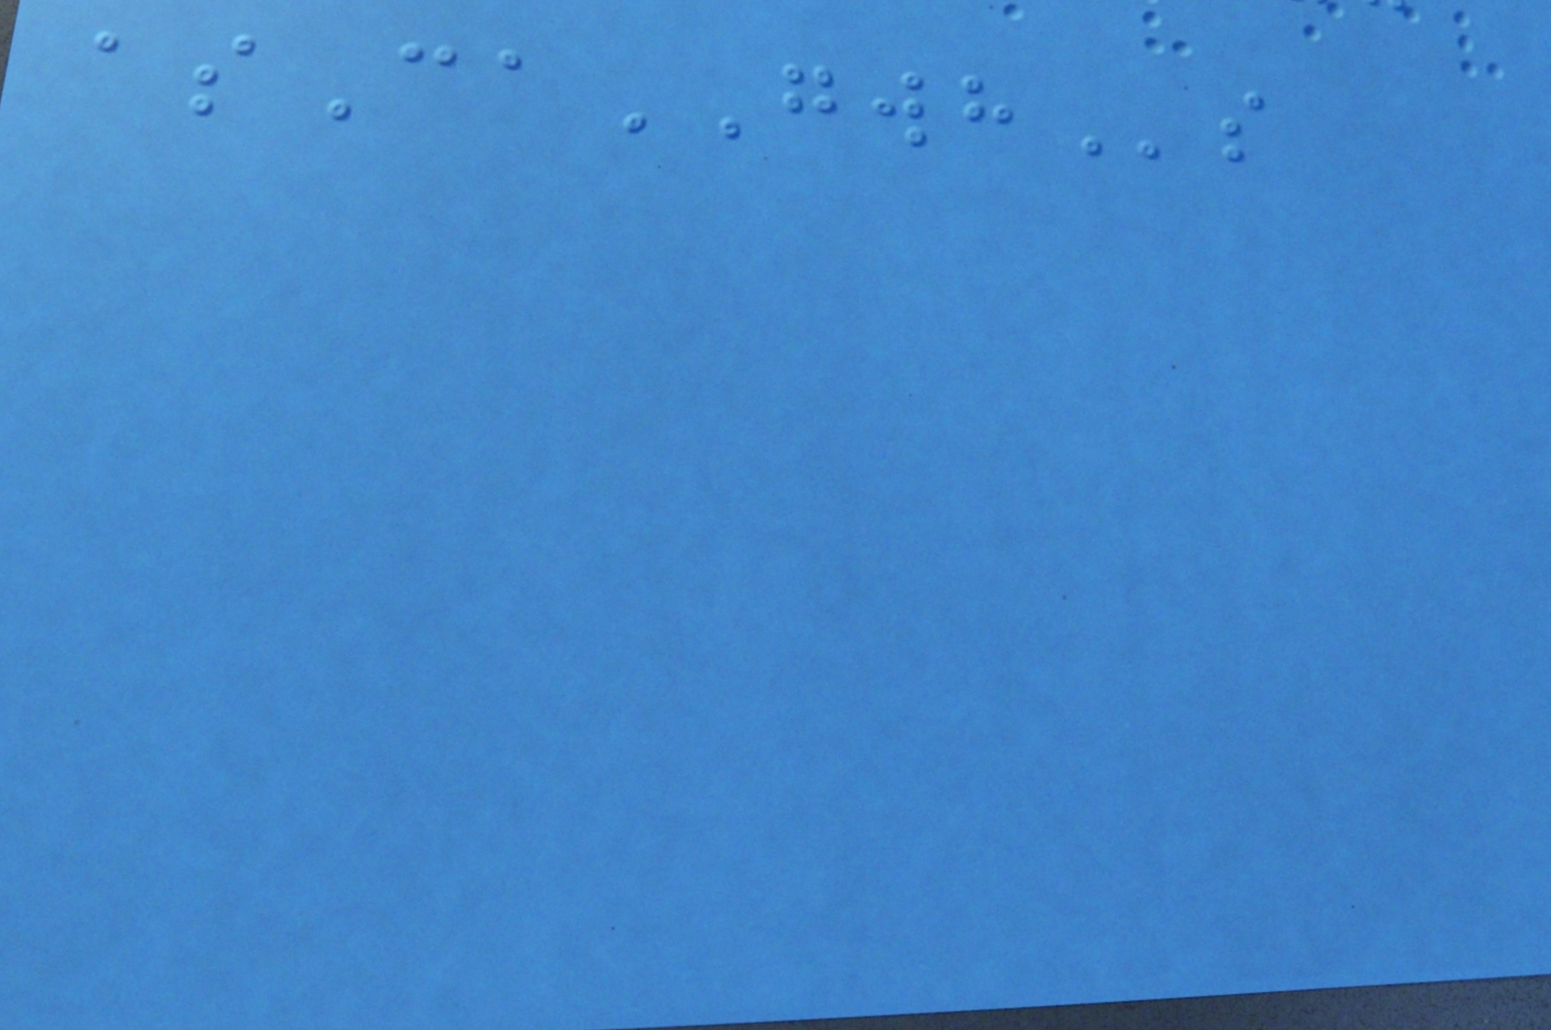asCaGWHs
